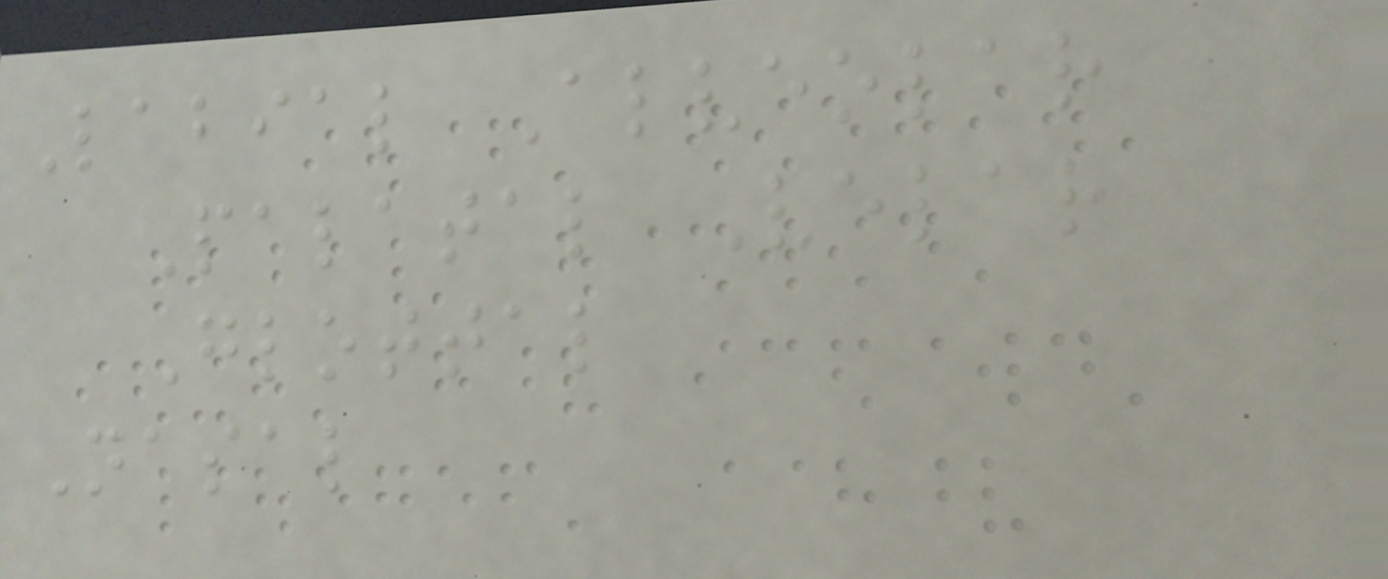Labial Alveolar
Palatal Velar
Glottal
Nasal
